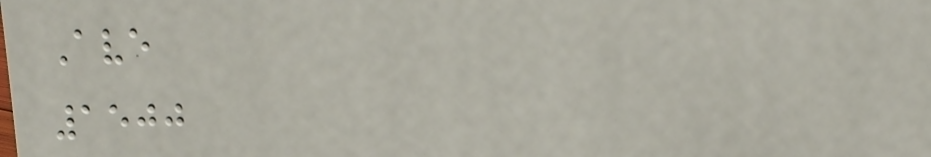Ave
1500
